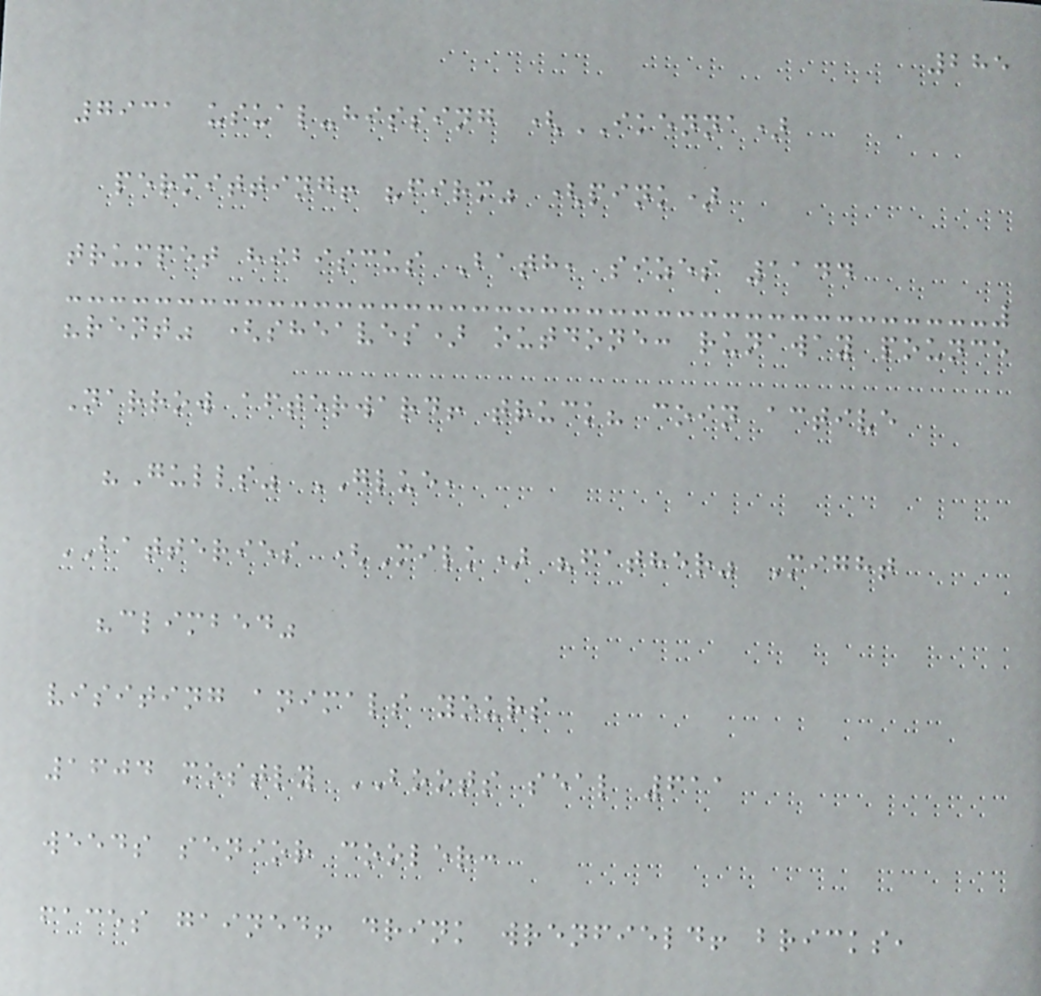285
7931 usual-hissing (IKENNA)
permitting! "firm" (pink)
trumpet hibiscus Bath, sizes 1144
"rent" (sheaves) outdone: runaway pounce
Narrow afterward! truck? coin active
"Gulls" GLUE,
BATTERIES (Milk) "father" Might
"climbed"
visiting animals yours
1604 mostly BOOTS seal 611
weeds senior cooler:
faces gained! drink wrenfield! bricks,
